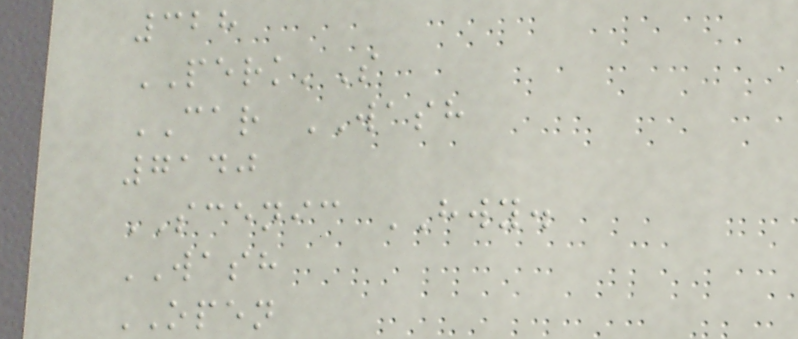328
PERK'S
CAR WASH
7140
SCENIC HWY.
WASH
OPEN
